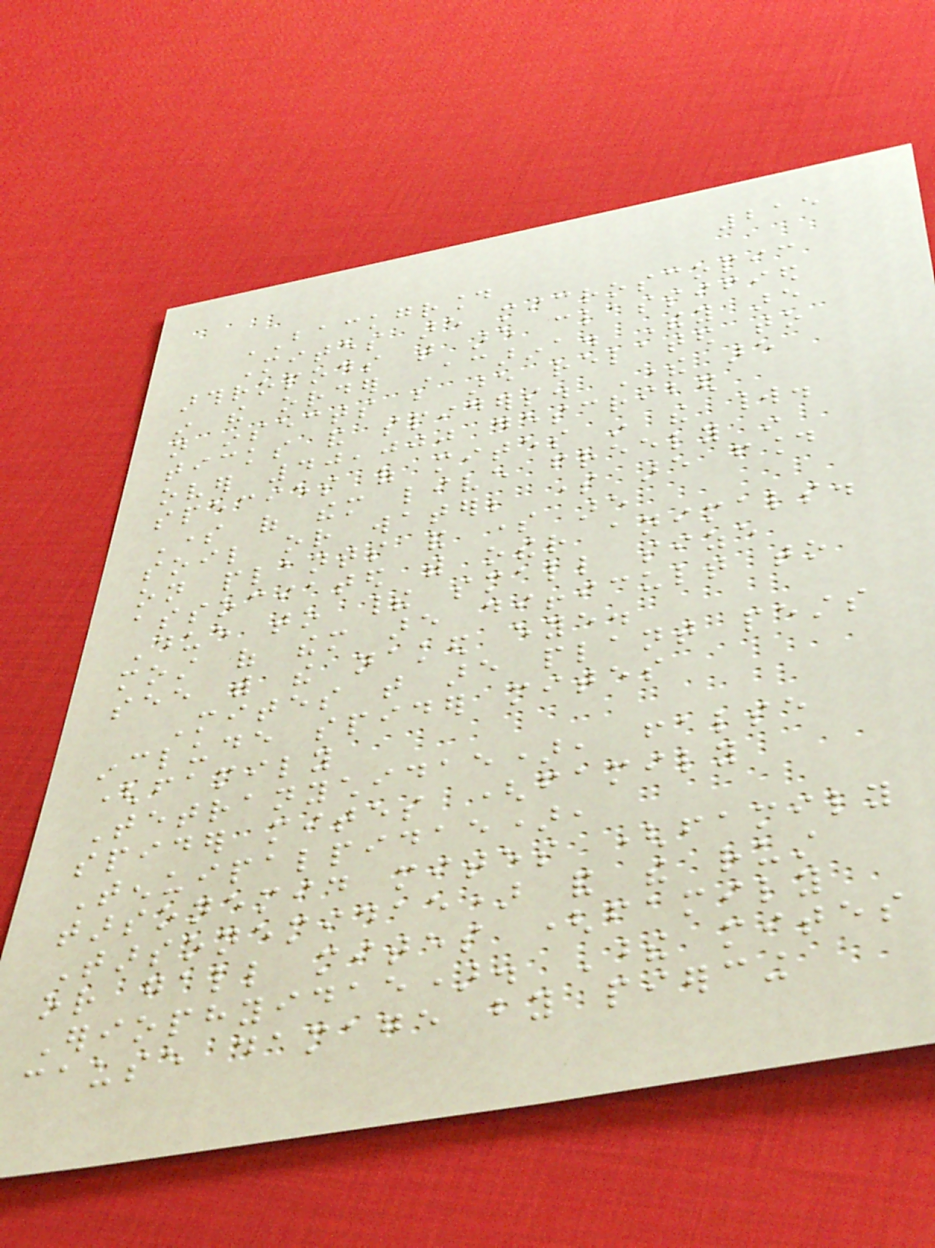215
BACKGROUND
Mites are microscopic
arthropods that are classified
in the order Acarina. They are
not insects but are related to
ticks and spiders. There are
over 40,000 described
species of mites in the world.
Some of them live freely in
soil or water; some are found
on plants and some are
associated with other animals.
Due to their small size
most of them are difficult to
see with the naked eye.
Mites that are plant pests
include spider mites
(family
Tetranychidae), false
spider mites (family
Tenuipalpidae),
tarsonemid mites (family
Tarsonemidae) and the rust
or gall mites (family
Eriophyidae). These mites
cause damage by piercing
